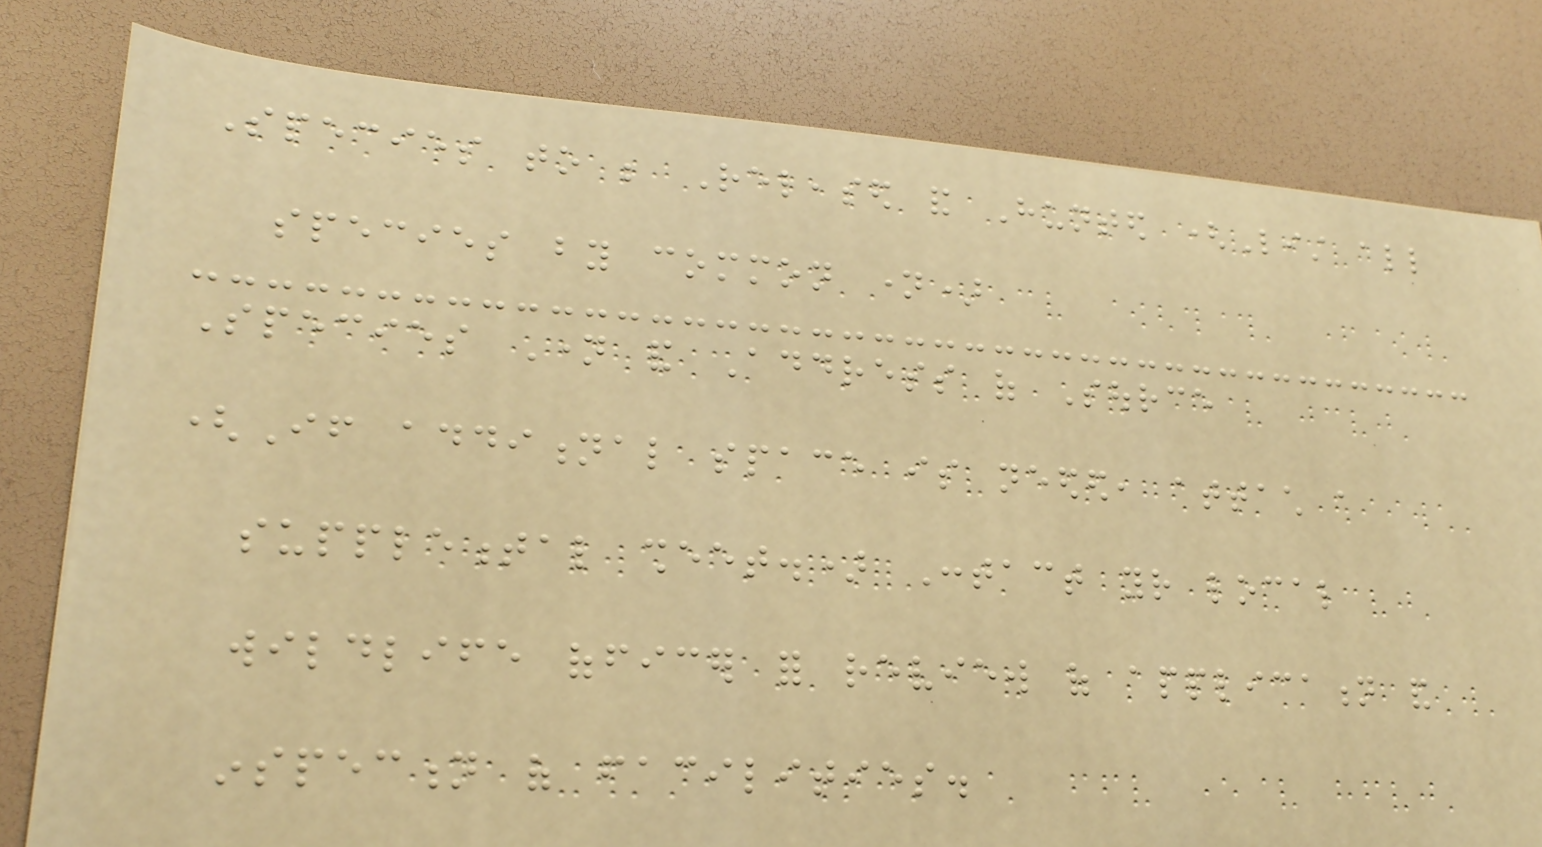Species to be Released and Hunted (List all
species by common name)
Species Name and Address of Source
(If additional space is needed, attach a
supplemental sheet.) Contact your local
wildlife officer for review of application and
inspection of facilities.
